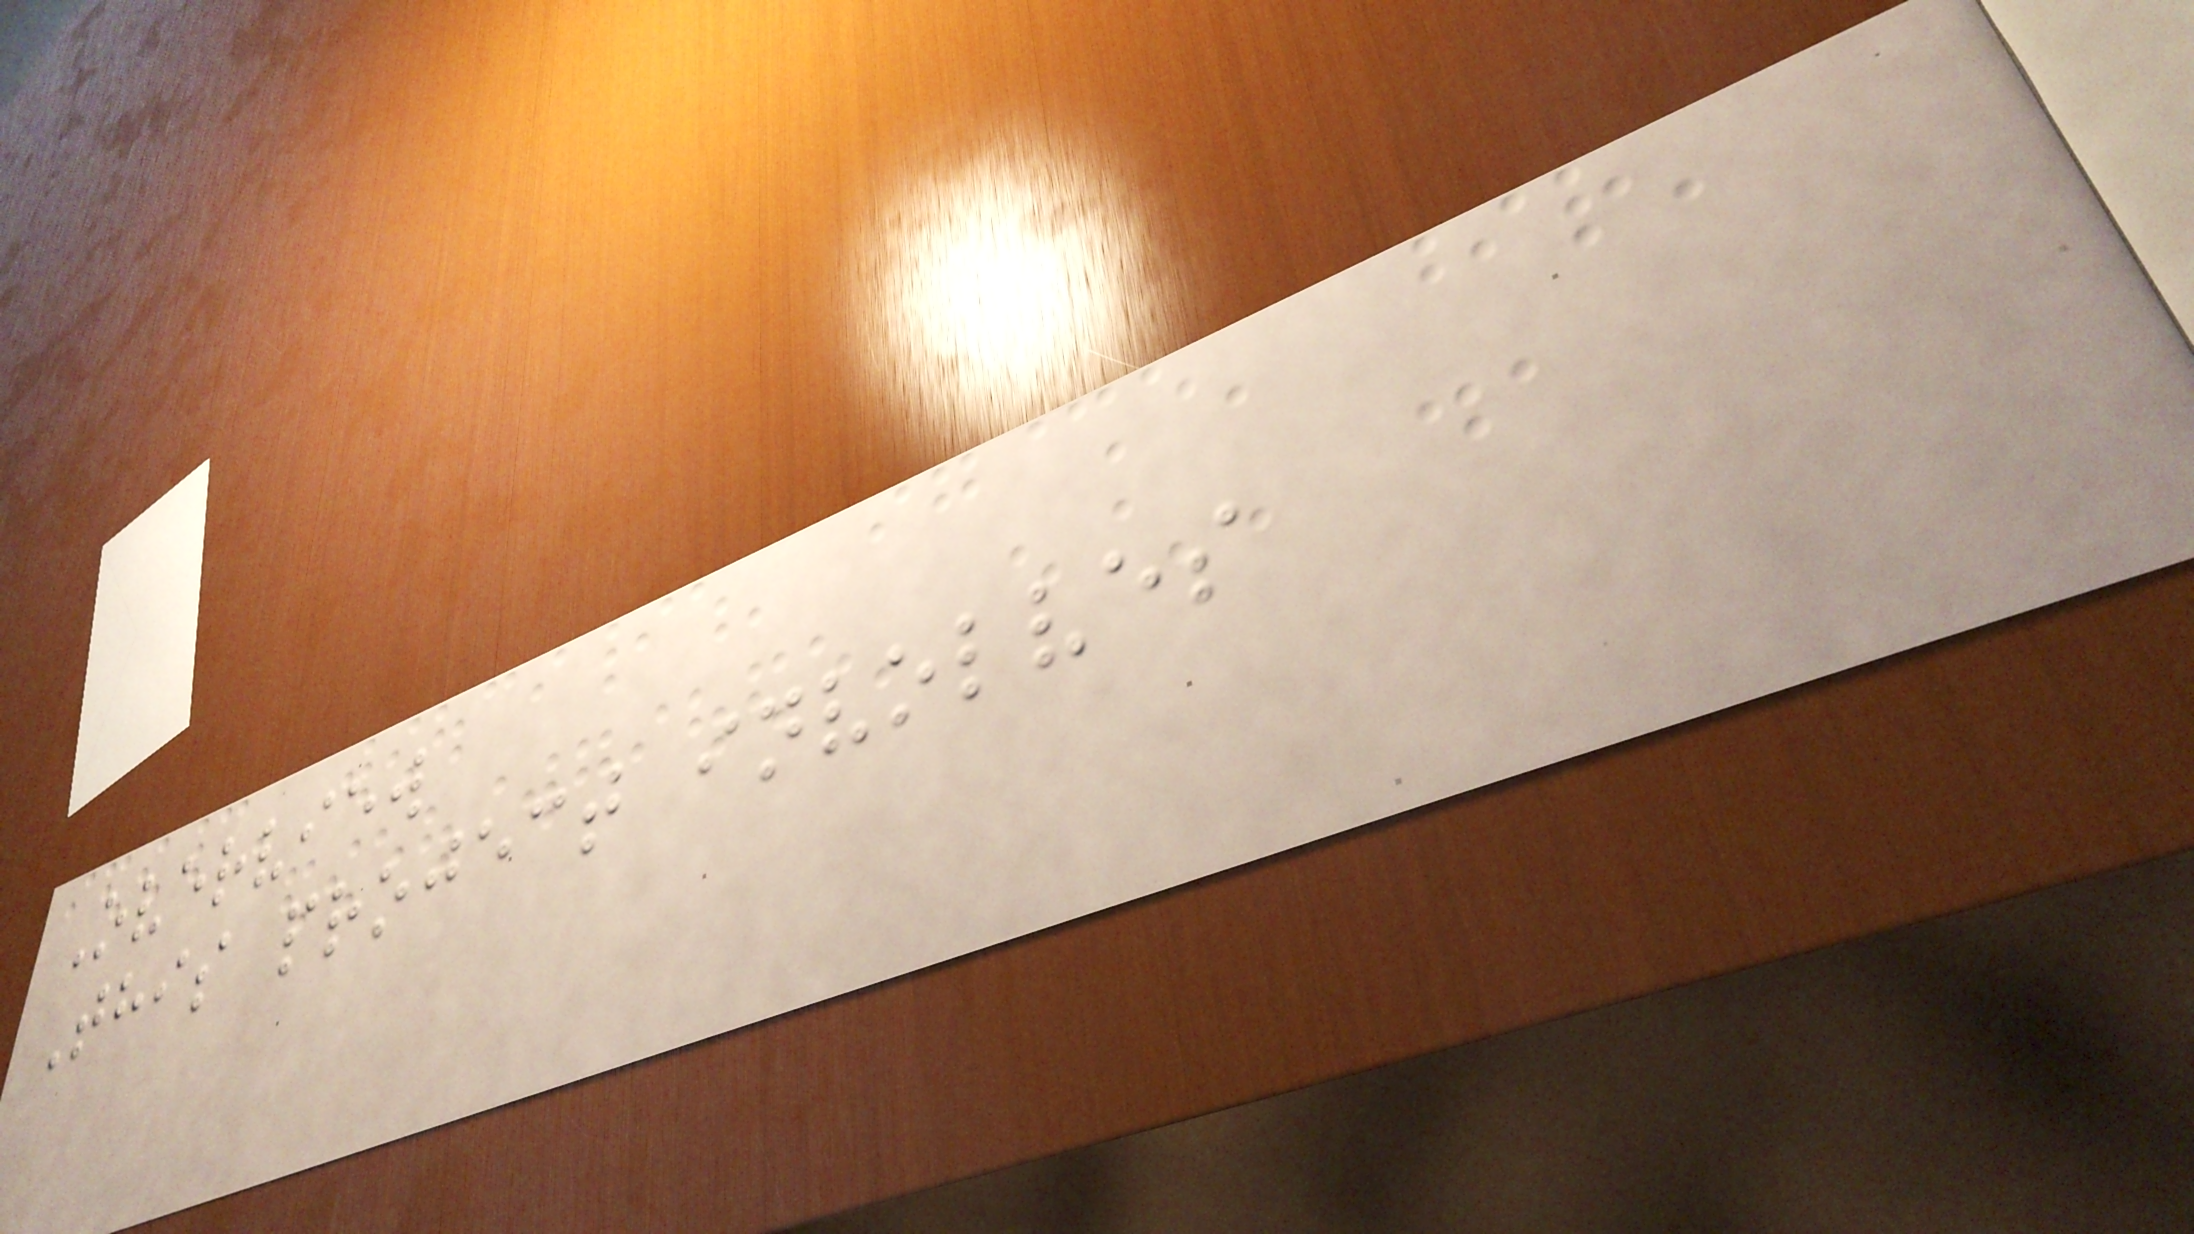Overview
This project involves
